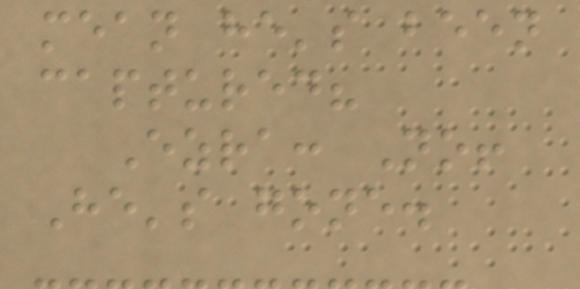mean he's been
captured?
Ezra: No!
He's gone.
